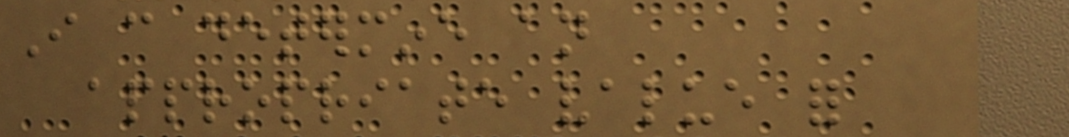I can determine an
appropriate value for
